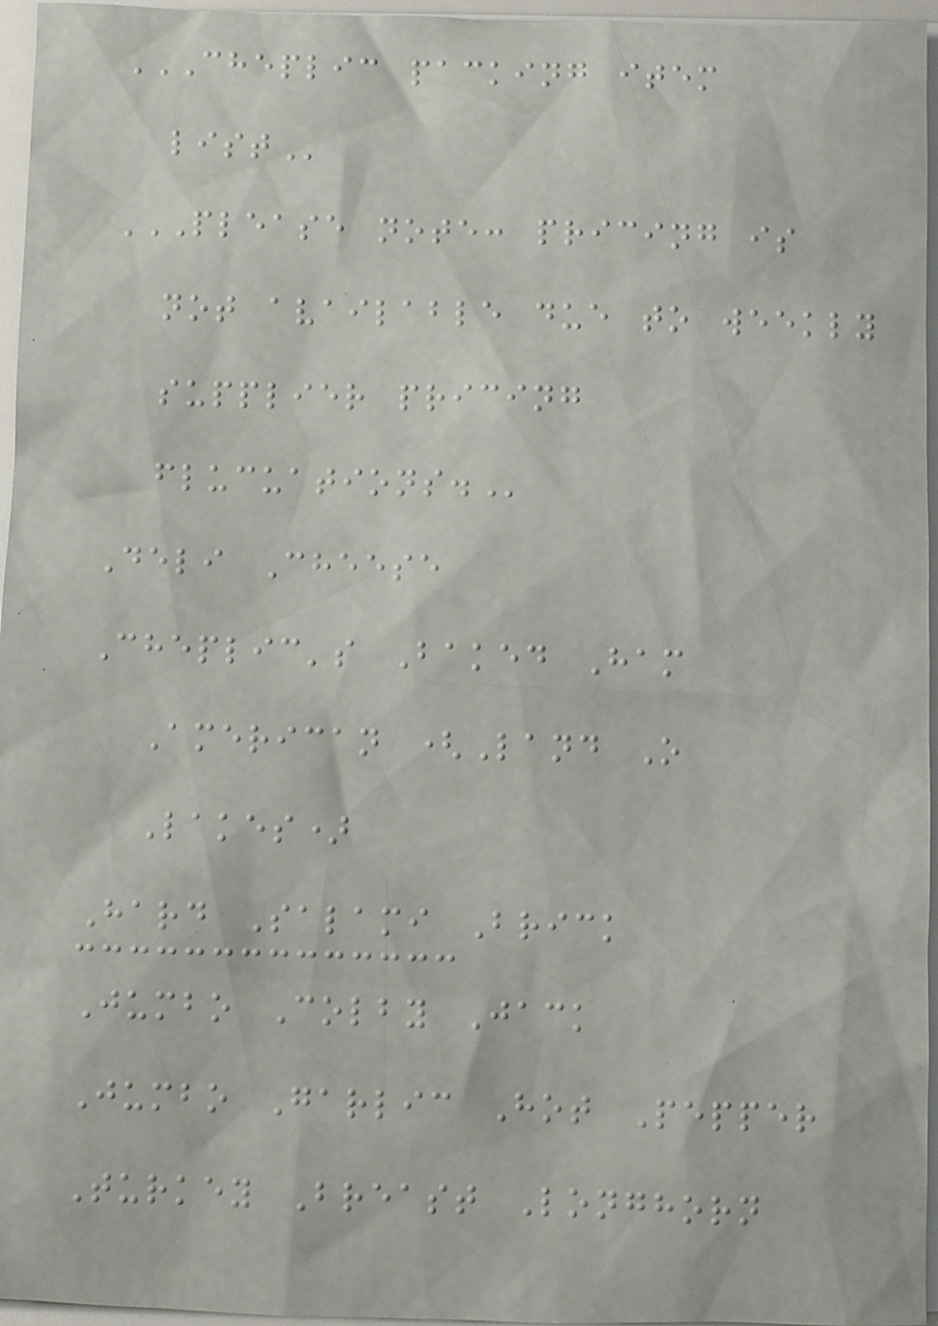CHEPLIC PACKING ITEM
LIST
PLEASE NOTE: PRICING IS
NOT AVAILABLE DUE TO WEEKLY
SUPPLIER PRICING
FLUCUATIONS.
Deli Cheese
Cheplic's Baked Ham
American (Land O
Lakes)
Hard Salami Brick
Jumbo Colby Jack
Jumbo Garlic Hot Pepper
Turkey Breast Longhorn
